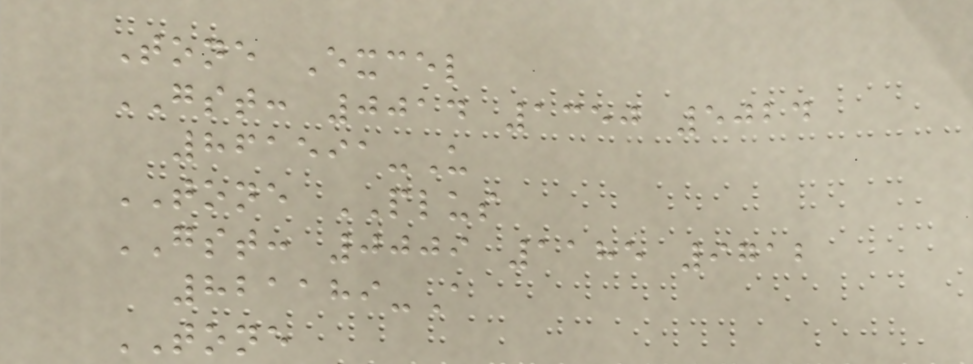Tone Excel
GST: 0014 1350 5024
861591-U
TONE PLUS
GST: 0009 1185 9712
821189-A
TONE
